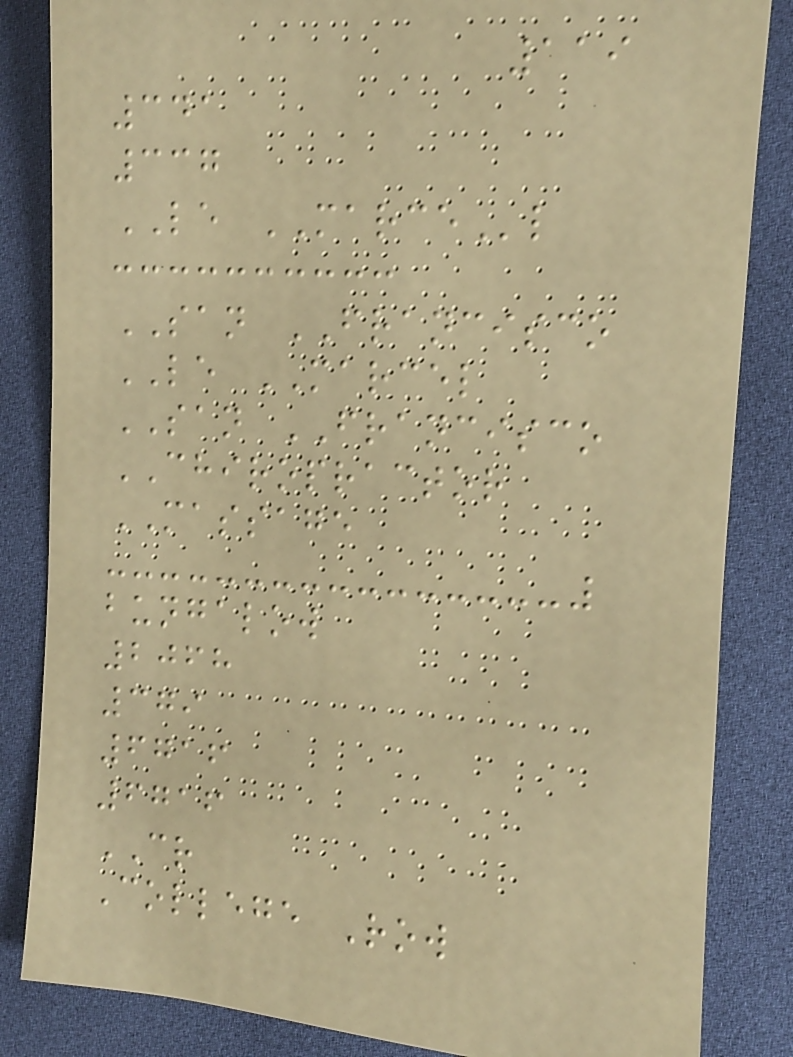119
341
337
LE MARCEl
SAN FRANCISCO
LE MARCEL
SAN FRANCISCO
CHIROPRACTOR
MASSAGE
bungalow
2068
379
6716
6716
CR
College Row
